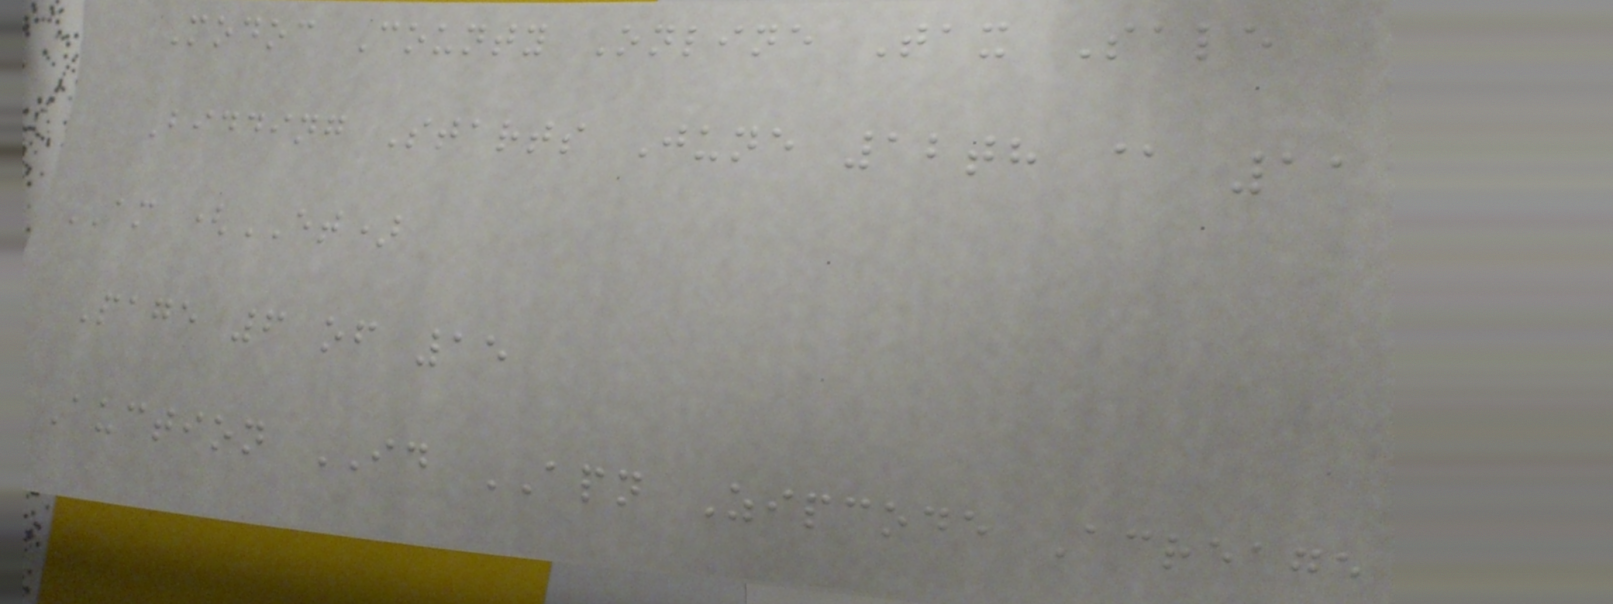Modoc County Online Tax Sale
Bidding Starts June 12th @ 11
AM (ET)
Page 6 of 15
Auction ID APN Zipcode Acreage
